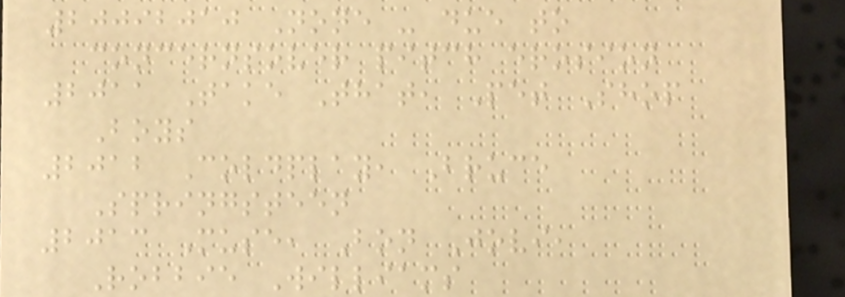20092010 None - due to
concernsover pitch erosion
2011 Take That, Pet Shop
Boys
2012 Coldplay, Bruce
Springsteen
2013 Muse, Bon Jovi,
Robbie Williams
